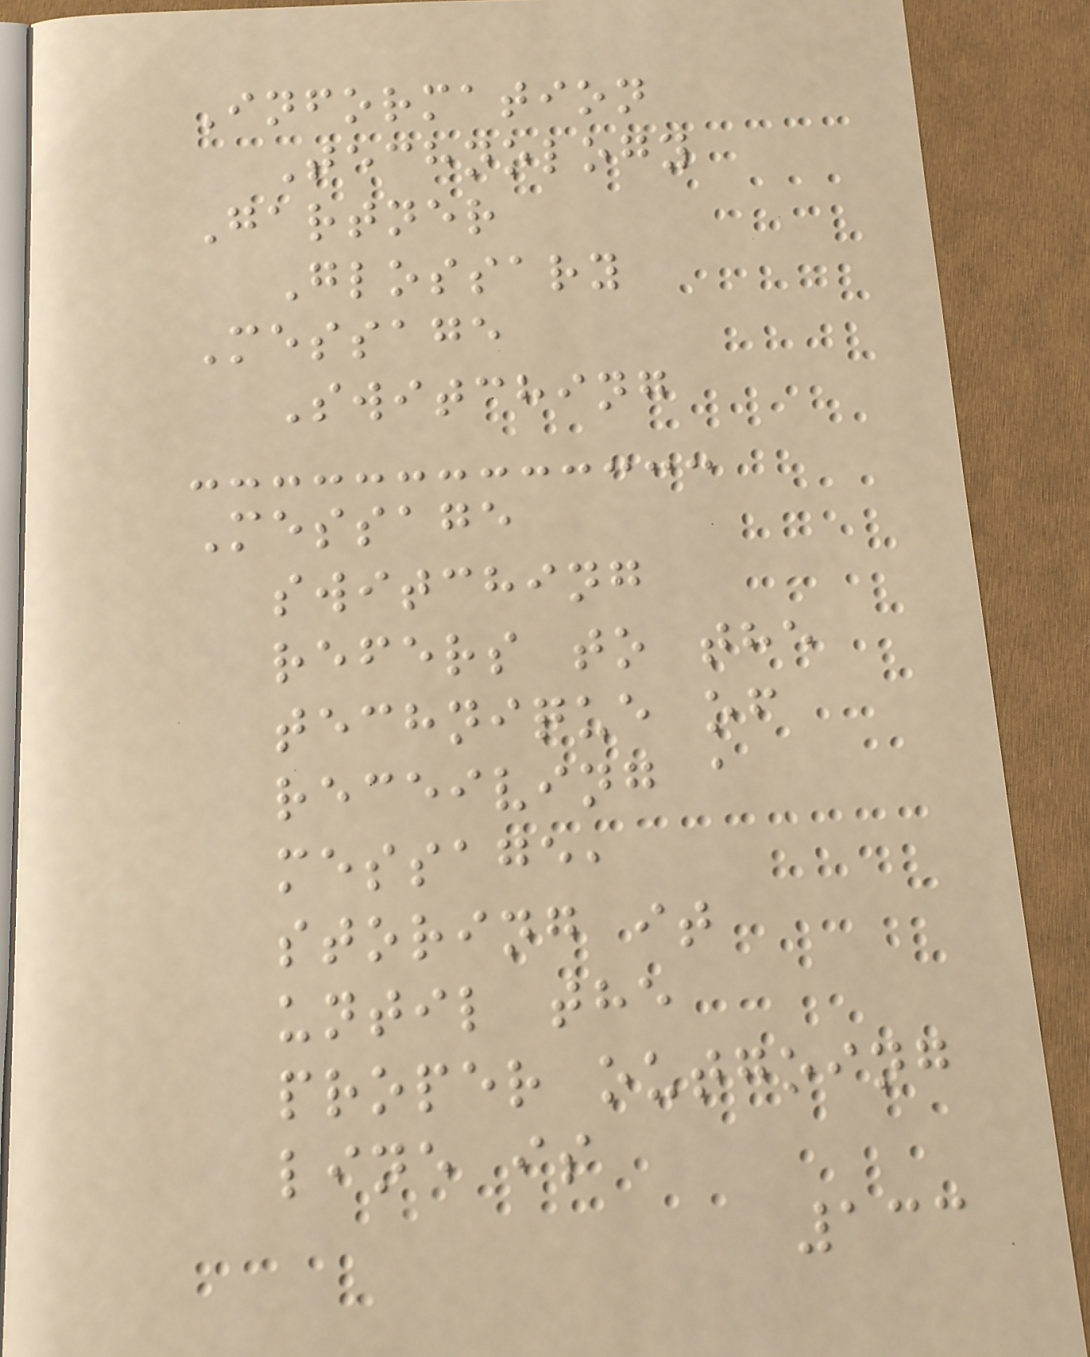Information
Technology
Gartner
Glossary
Message
Switching
Message
switching
refers to the
technique of
receiving a
message,
storing it
until the
proper outgoing
line is
133
